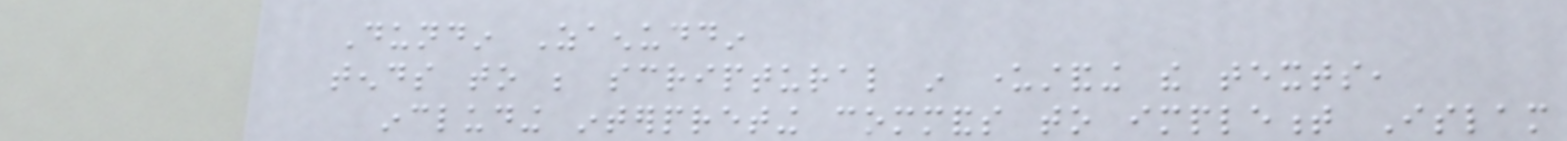Dundin Zaenuddin
tends to be scriptural in understanding the texts,
including interpreting commands to implement Islam
